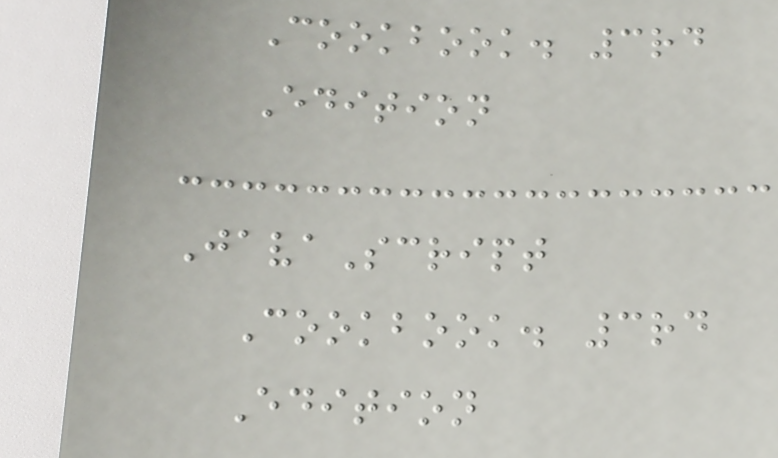Cookbook. 3rd
Edition
JavaScript
Cookbook. 3rd
Edition
